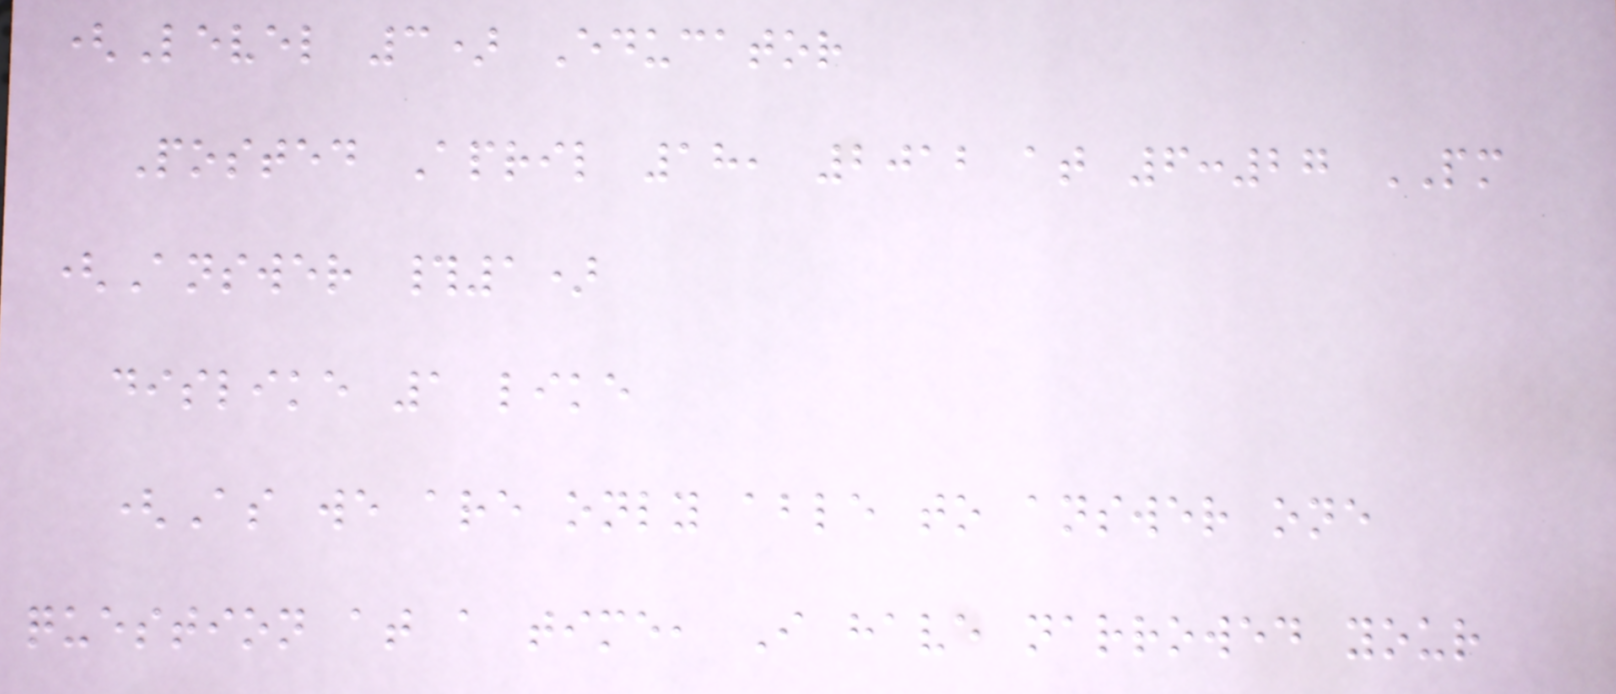(Level 3) Educator
Posted April 18, 2012 at 6:27 PM
(Answer #1)
dislike 1 like
(As we are only able to answer one
question at a time, I have narrowed your
